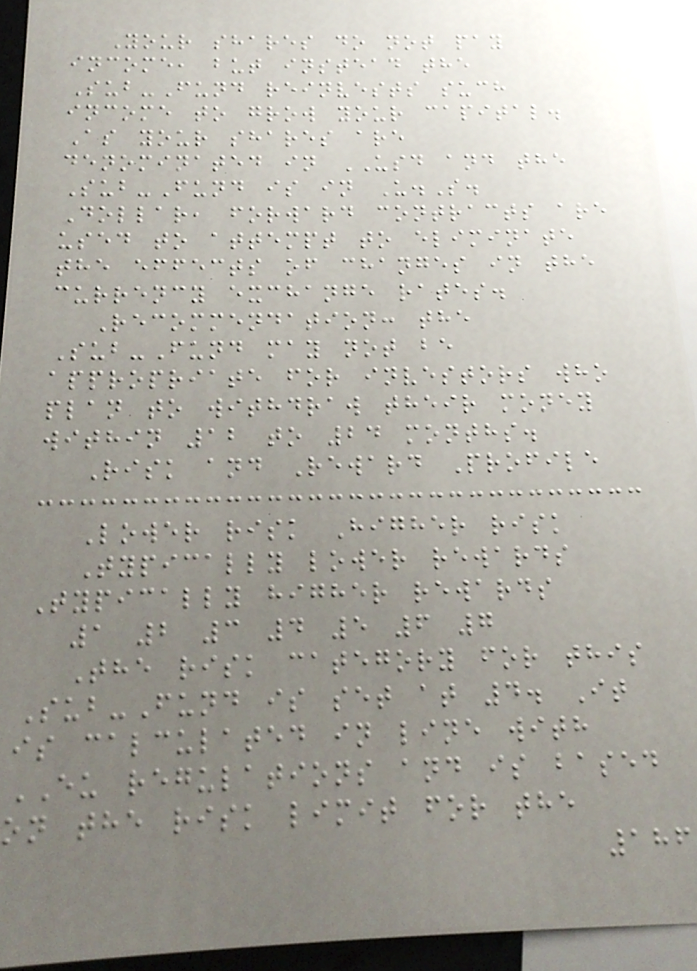Your shares do not pay
income, but instead the
Sub-Fund reinvests such
income to grow your capital.
As your shares are
denominated in USD and the
Sub-Fund is in U.S.
Dollar, forward contracts are
used to attempt to eliminate
the effects of changes in the
currency exchange rates.
Recommendation: the
Sub-Fund may not be
appropriate for investors who
plan to withdraw their money
within 12 to 24 months.
Risk and Reward Profile
Lower risk Higher risk
Typically lower rewards
Typically higher rewards
1 2 3 4 5 6 7
The risk category for this
Sub-Fund is set at 4. It
is calculated in line with
EU regulations and is based
on the risk limit for the
186
